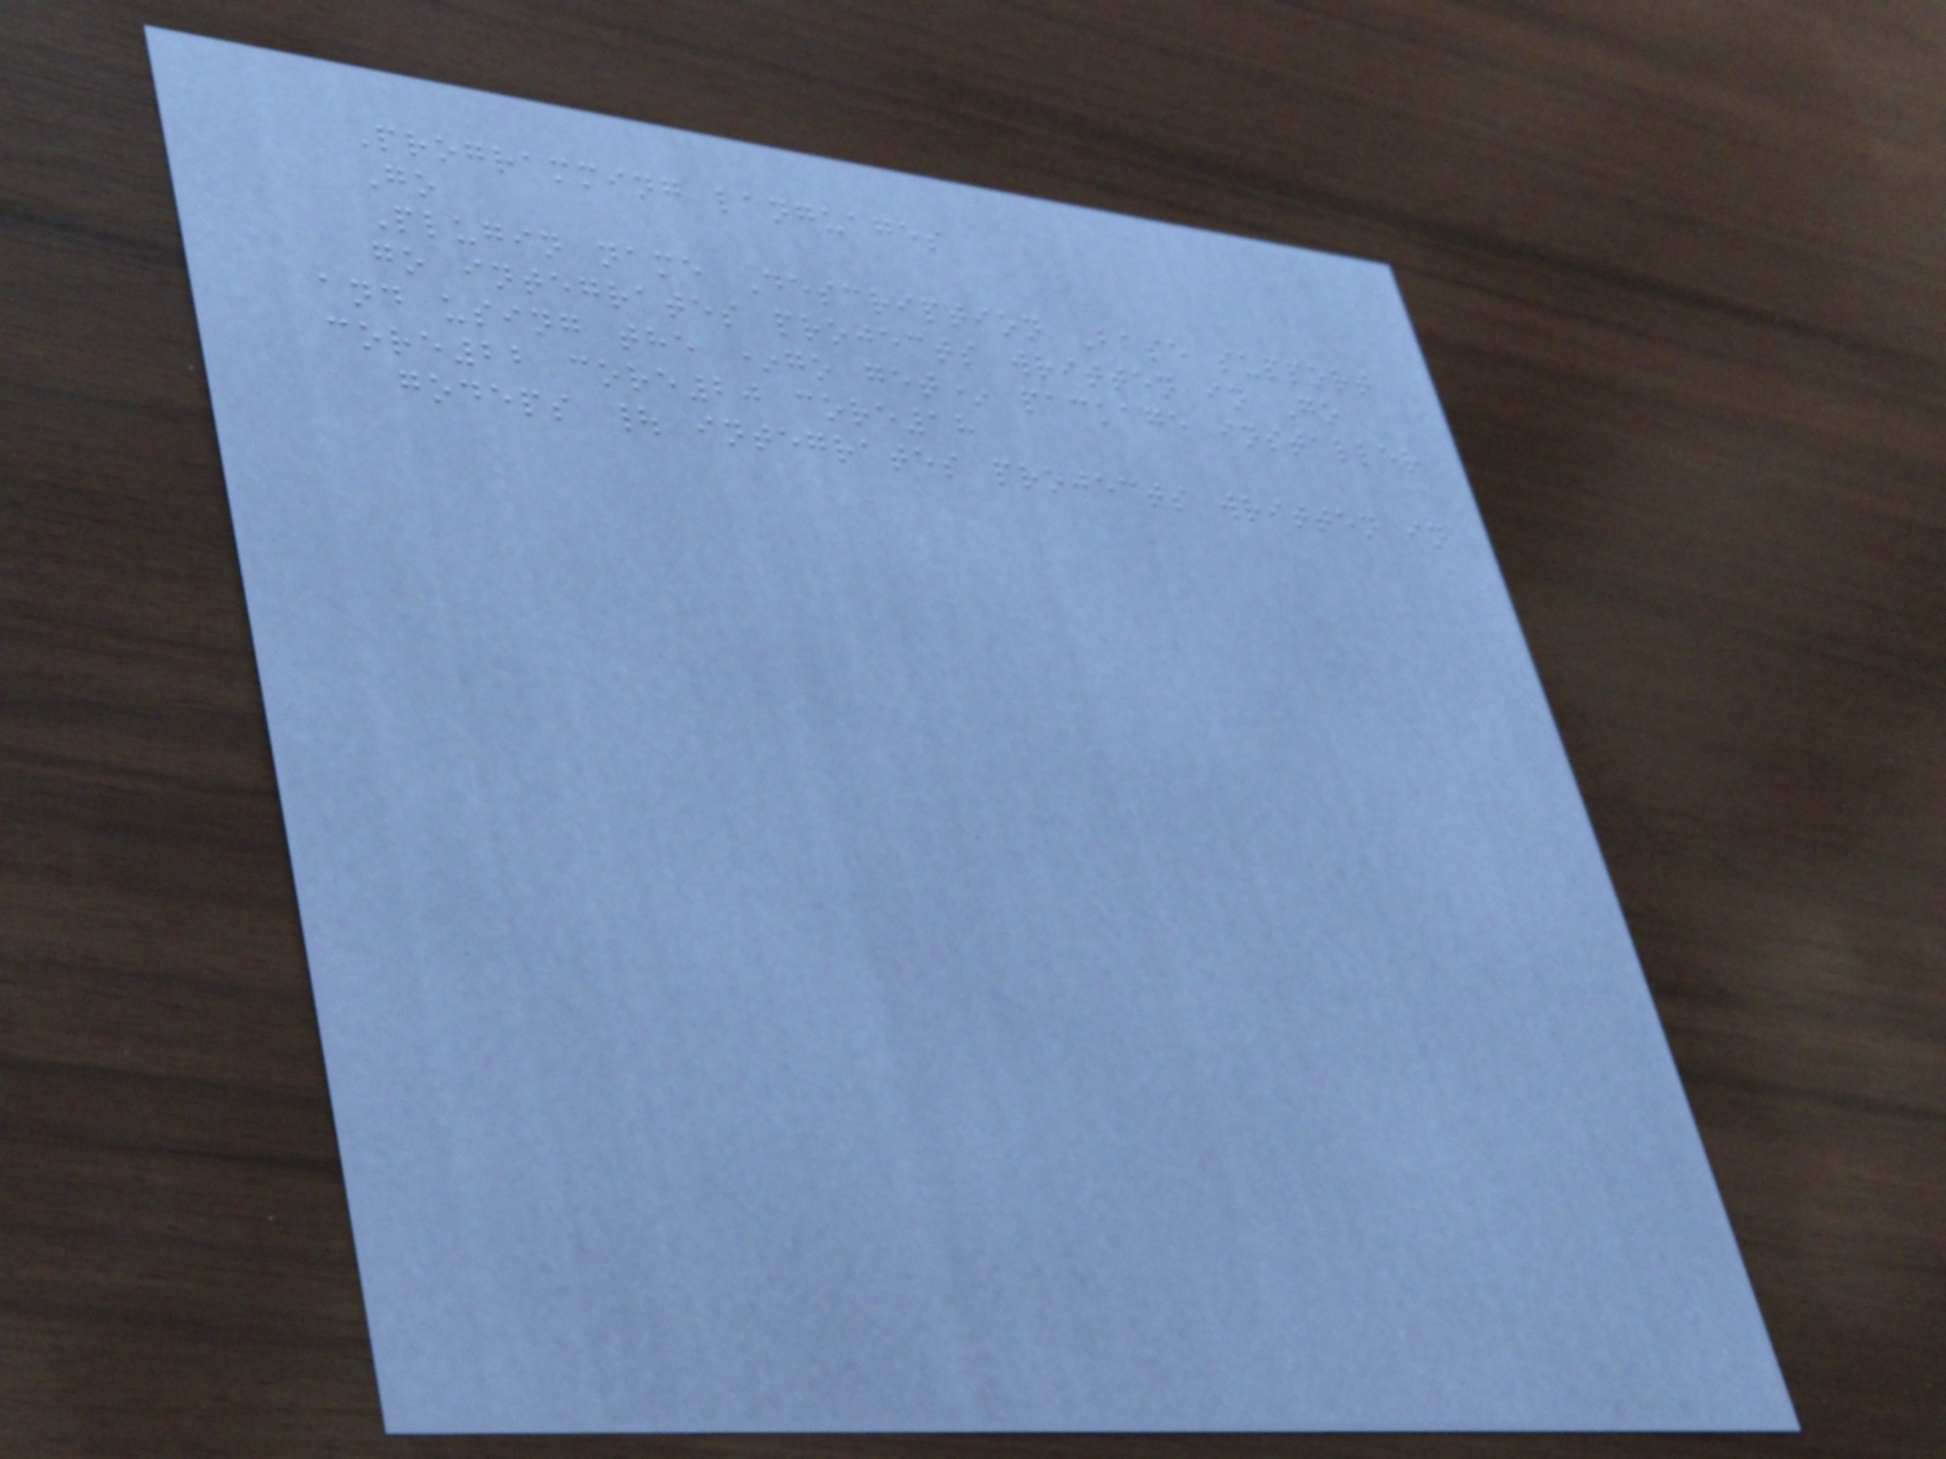Programming languages
Go
Plugin name Description Base support
go integrates projects written in Go
and using the *go get* package installer
core22 core20 core18
godeps | integrates projects written in
